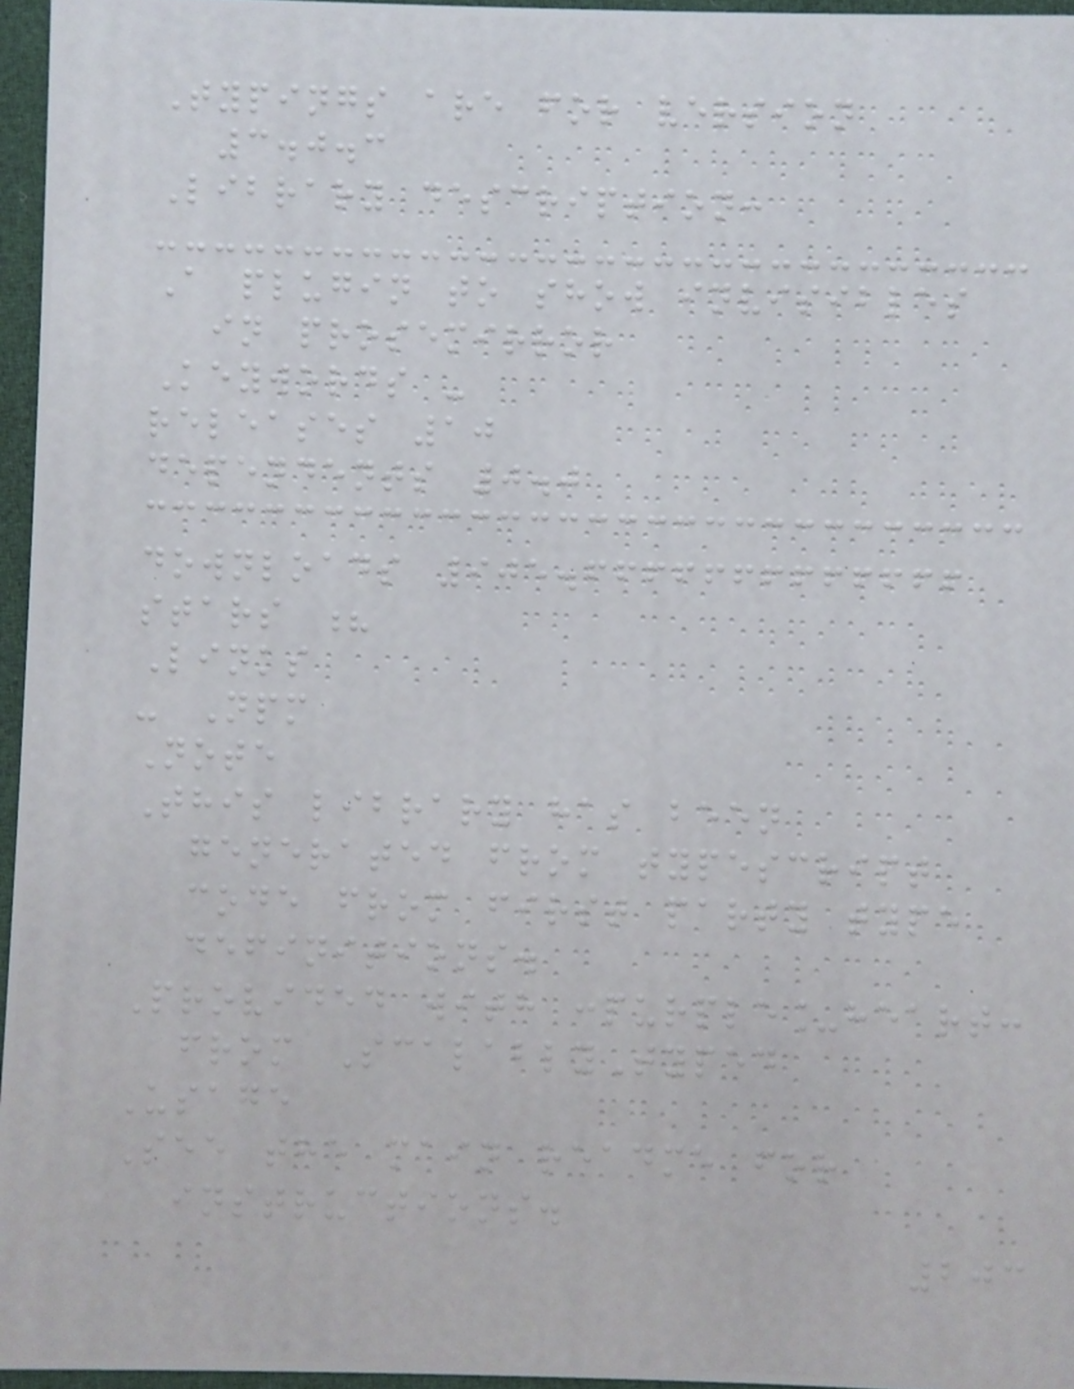Typings are for version
3.0.3
Library description:
A plugin to show invisibles
in prosemirror
Keywords -
releases 10
dependents 0.0
downloads 905.6666666666666
stars ?
Links
- Npm
Note
This library has been
generated from typescript
code from first party type
definitions.
Provided with :purple_heart:
from ScalablyTyped
Usage
See the main readme for
instructions.
203
